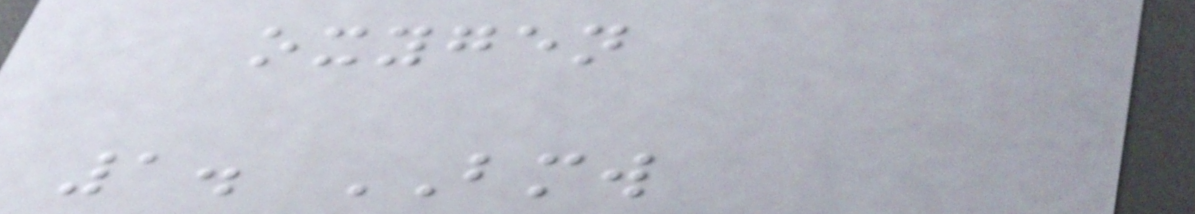oxygen
1. BMW
